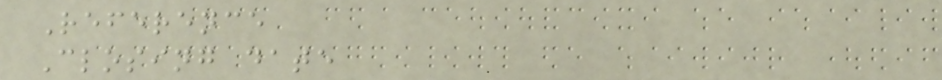Reference
Closing date
